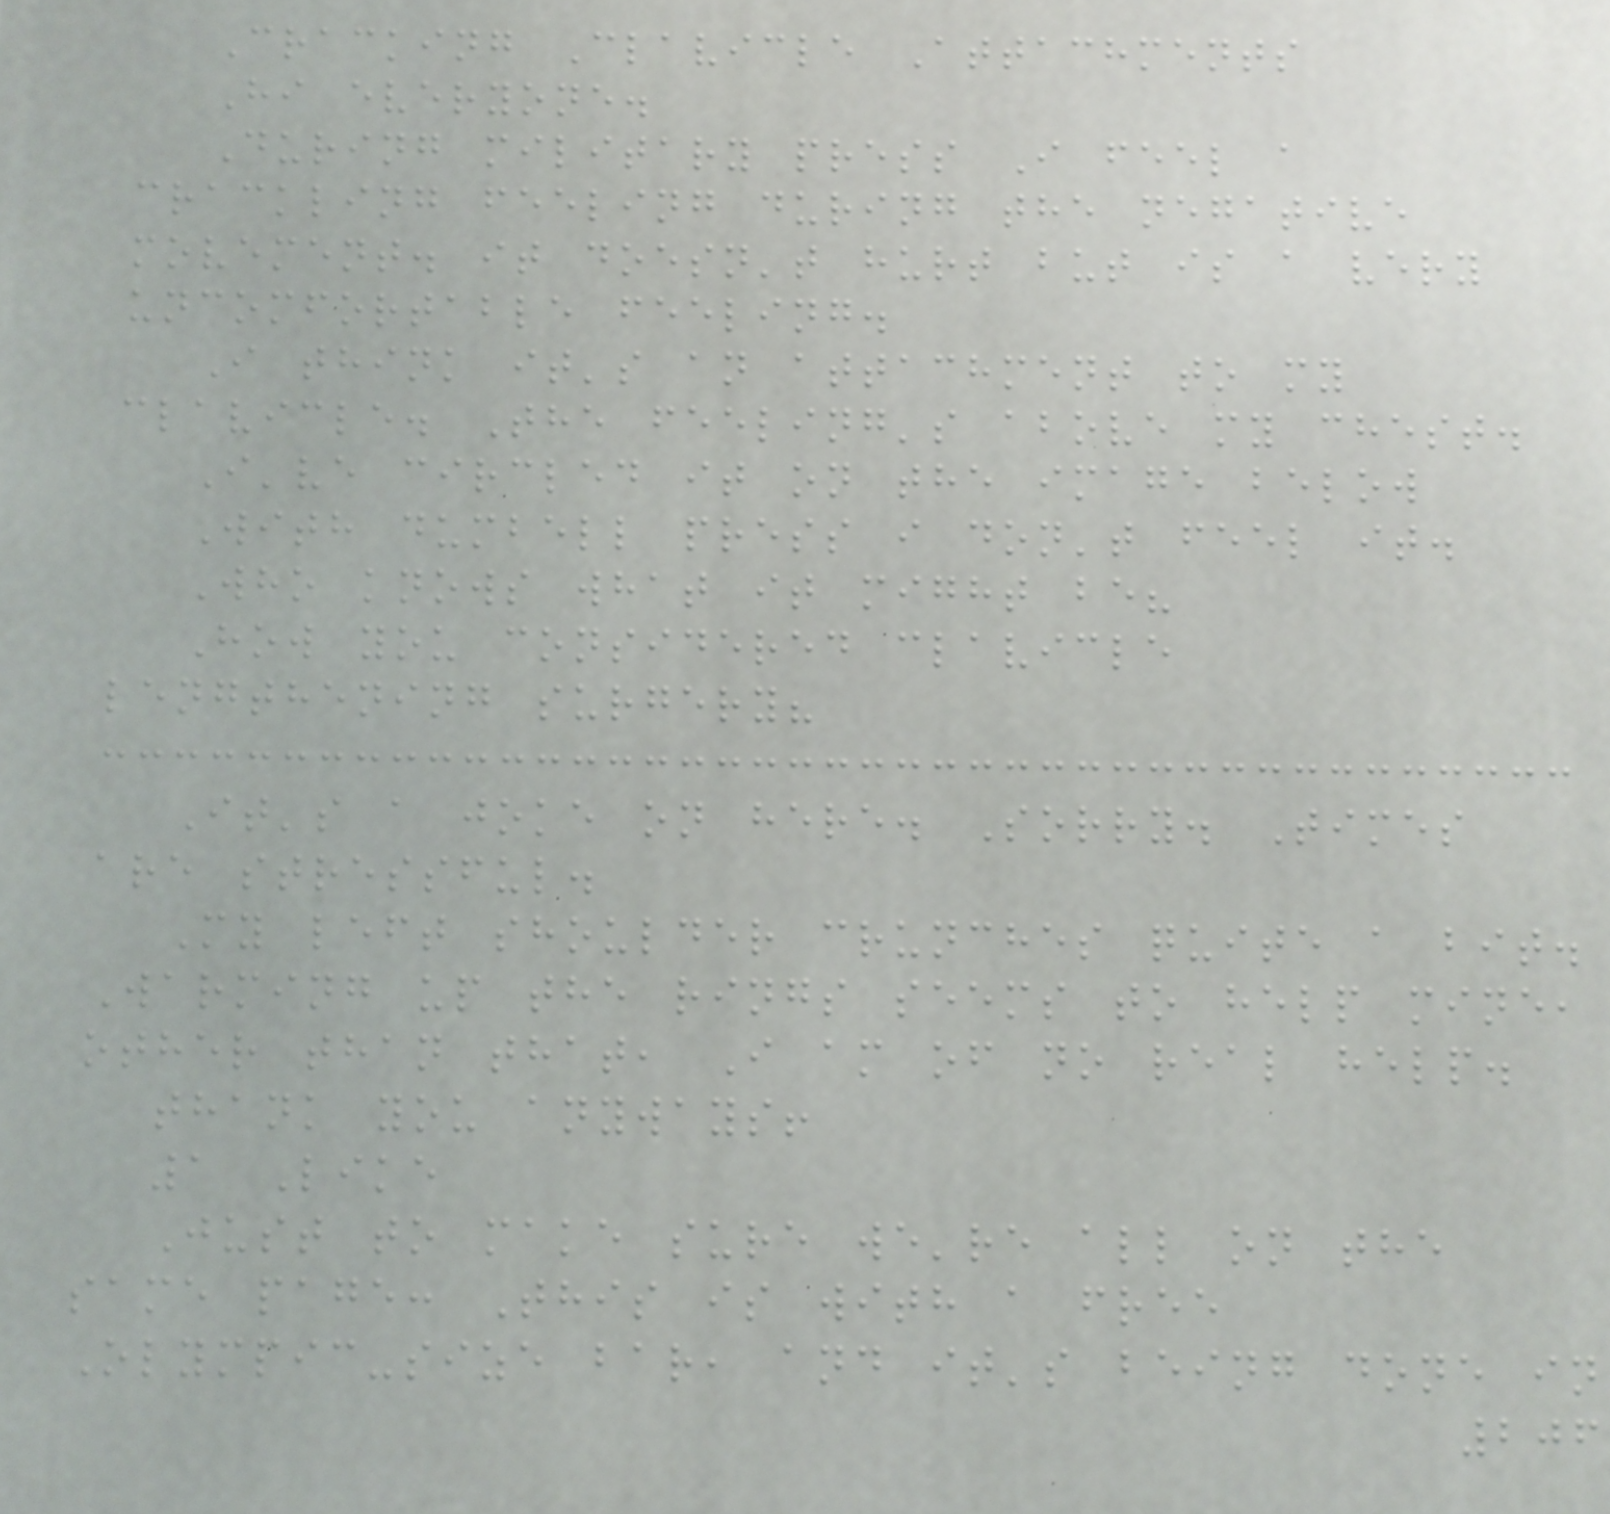Cracking Clavicle Attachments
Hi everyone.
During military press I feel a
crackling feeling during the negative
movement. it doesn't hurt but is a very
uncomfortable feeling.
I think it's an attachment to my
clavicle. The feeling's above my chest.
I've circled it on the image below
With dumbell press i don't feel it.
Who knows what it might be?
How you considered clavicle
lengthening surgery?
It's a joke on here. Sorry. Times
are stressful.
My left shoulder crunches quite a bit.
Warming up the rings seems to help mine,
other than that, I am of no real help.
thank you anyways!
1 Like
Just to make sure we're all on the
same page: This is with a free
Olympic-size bar, and it's being done in
206
